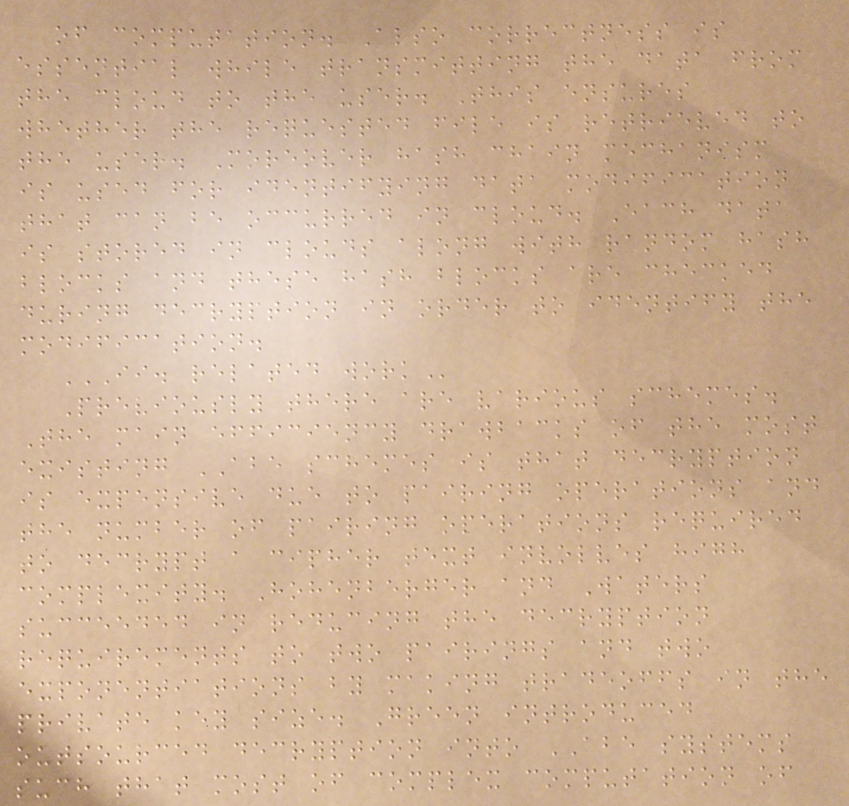of computation. Also correctness is
essential while transmitting the data from
the cloud to the user. This ensures
whether the requested file is retrieved to
the user. Moreover hash chain mechanism
is used for identifying data modification
that can be occurred in cloud. Each data
is stored in clouds along with random hash
blocks and these hash blocks are checked
during decryption in order to identify the
modification.
II. RELATED WORK
Previously there are various schemes.
The main efficiency drawbacks of the most
existing ABE schemes is that decryption
is expensive due to pairing operations and
the number of pairing operations required
to decrypt a cipher text involves high
complexity. Hohenberger and Waters
succeeded in reducing the decryption
requirements to two pairings and two
exponentiations by making tradeoffs in the
private key size. Green introduced
outsourced decryption into ABE systems
such that most of complex computation of
